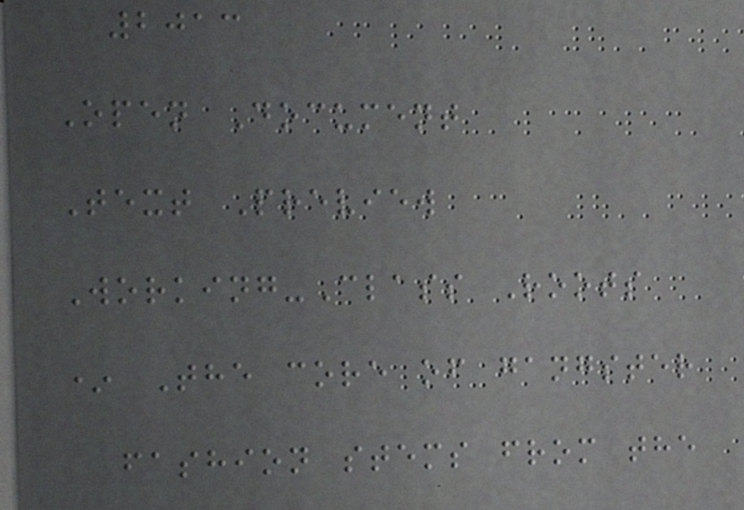2013
Open Document
Text Preview
Working-Class Roots
* The core of gangster
fashion stems from the
